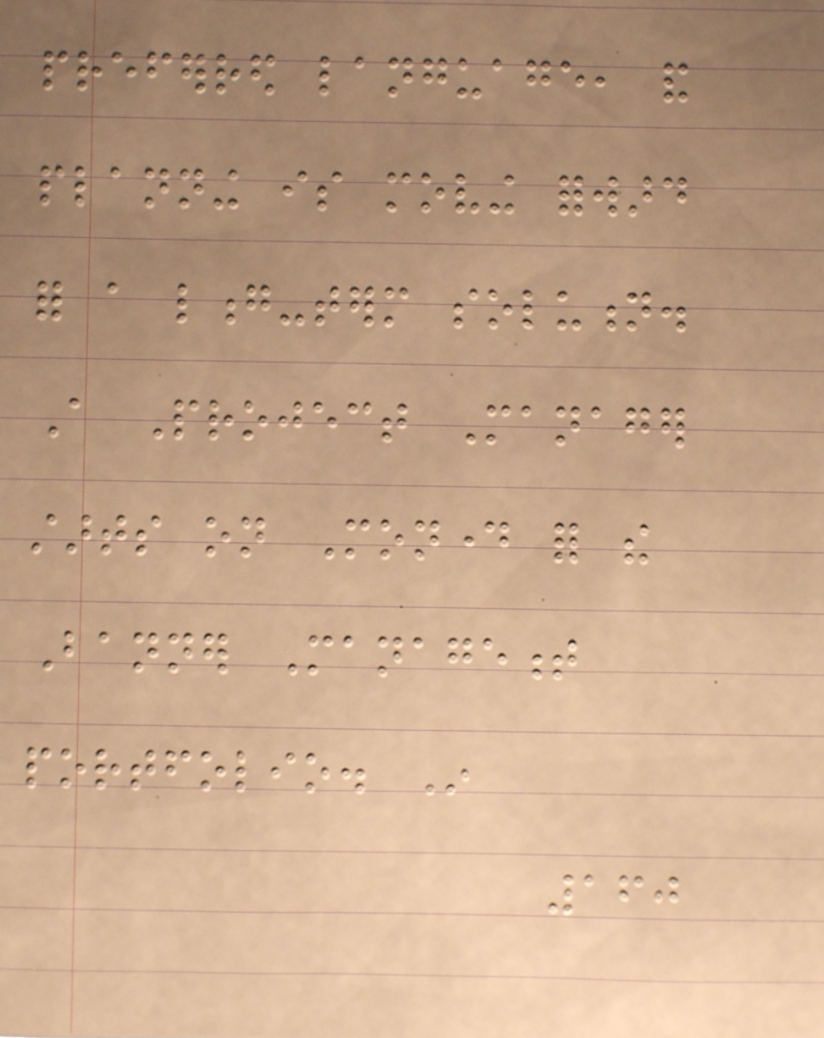preferred language, and
planning is moving forward
for a long-term solution.
A Project Manager
starts on Monday for the
Banner Management
portfolio. In
160
